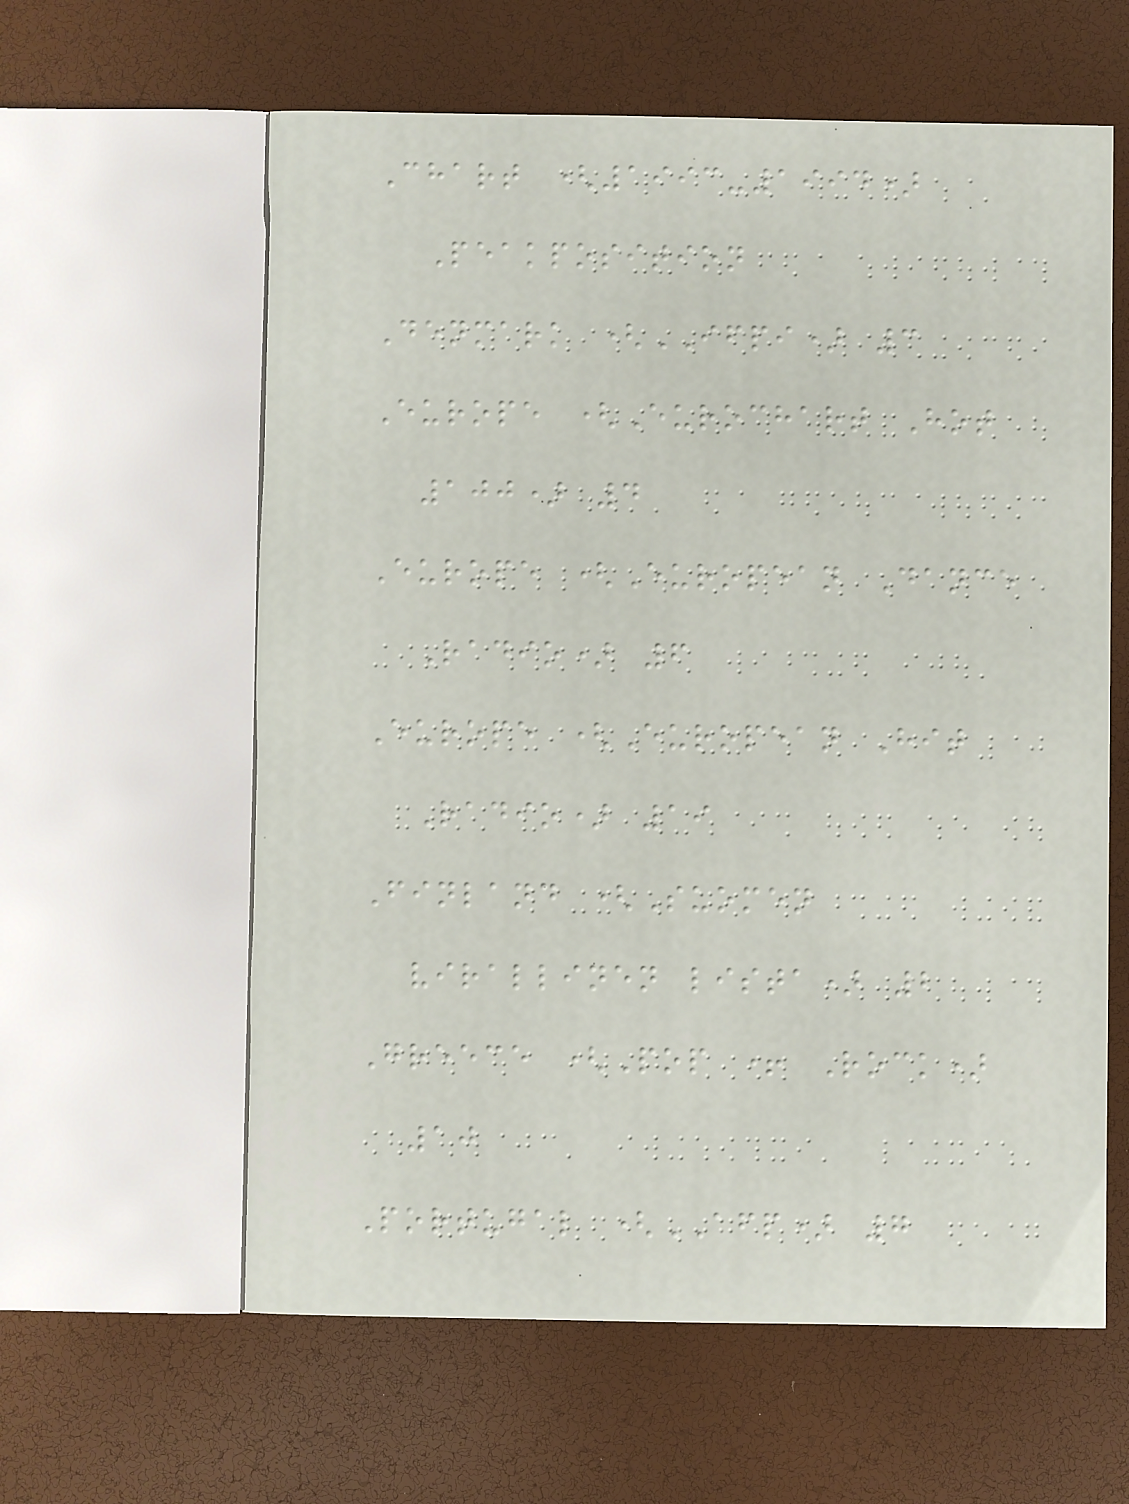Chart (1993-1994)
Peakposition
Denmark (IFPI) 3
Europe (Eurochart Hot
100) 4
Europe (European Dance
Radio) 6
Europe (European Hit
Radio) 19
Finland (Suomen
virallinen lista) 2
Greece (Pop + Rock)
10
Portugal (AFP) 7
